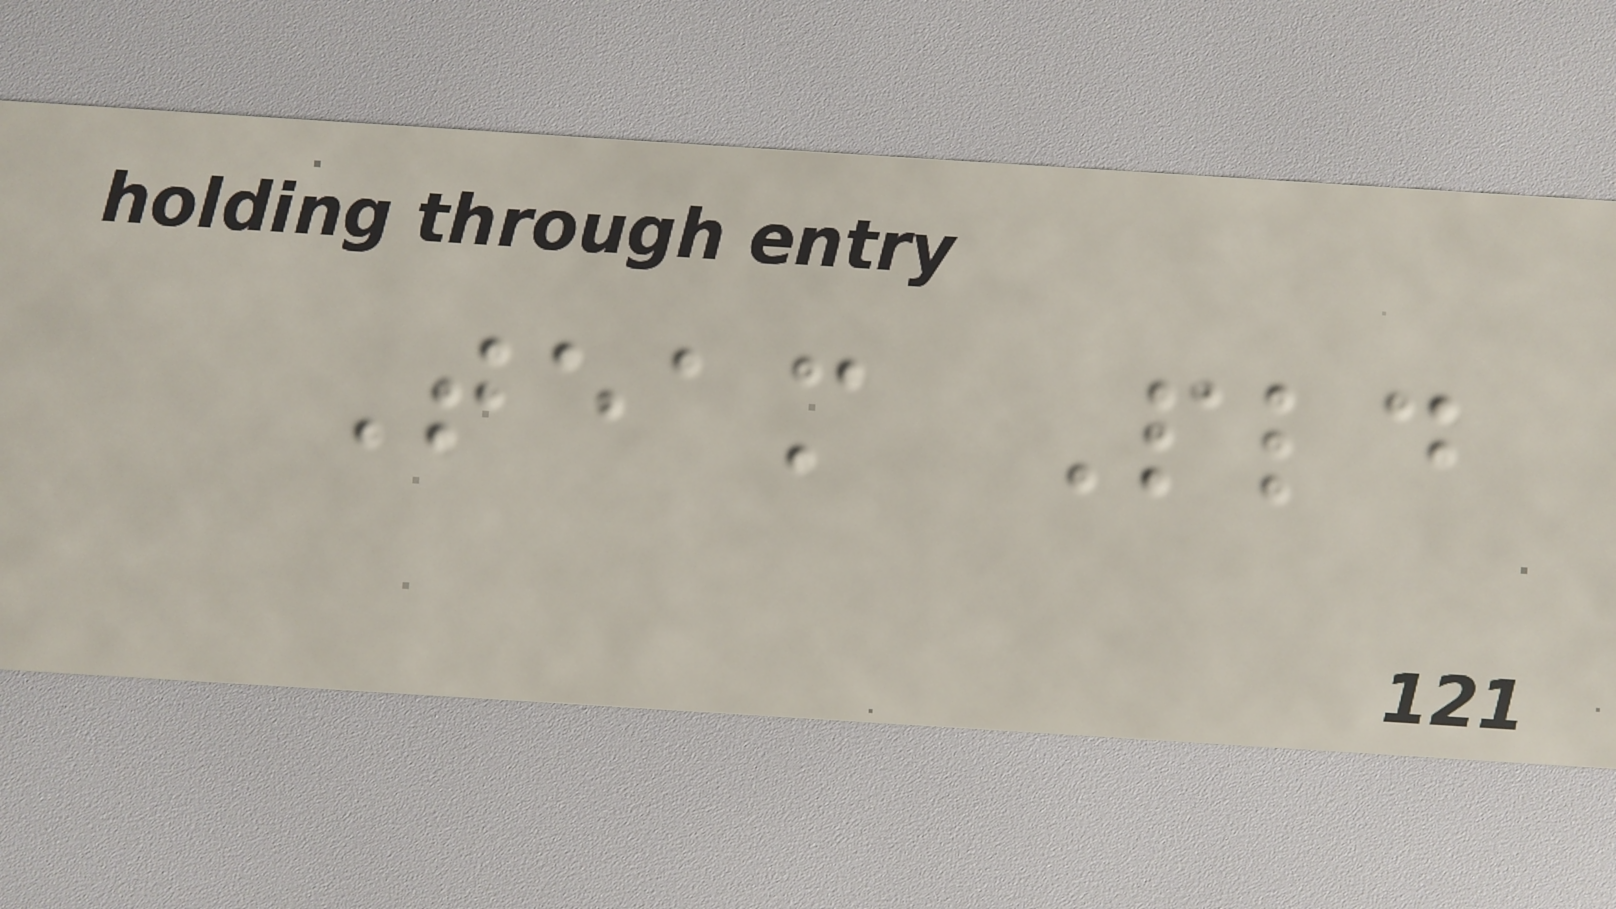Team Pld
